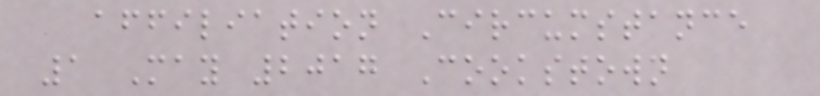affiliation Circumstance
1 May 2017 Cookstown
